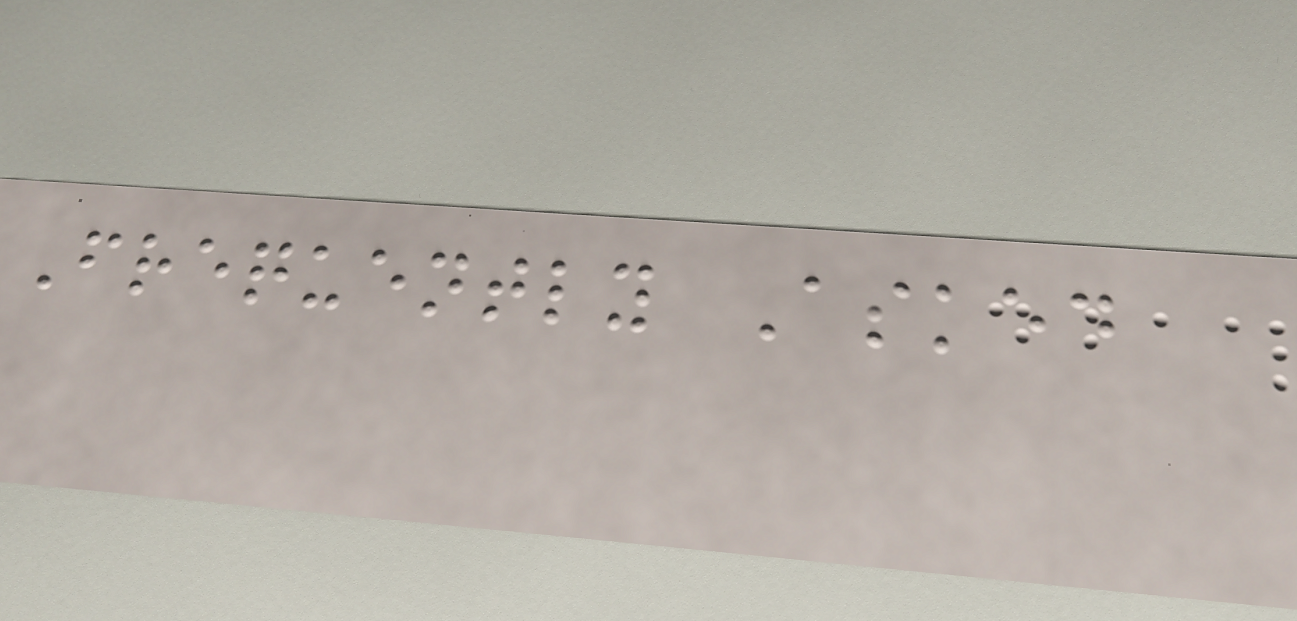Frequently Asked
